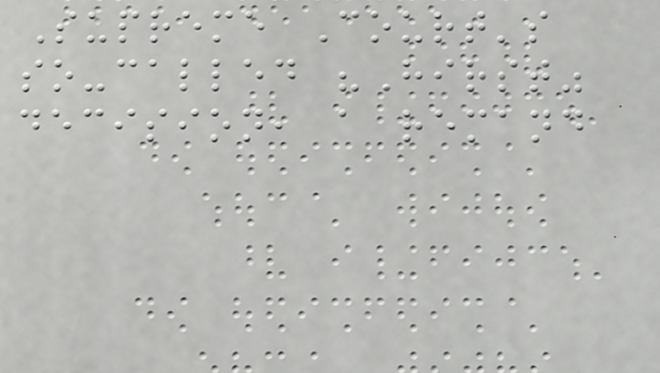Supreme Court's
so-called "Hirst"
decision, a remand
